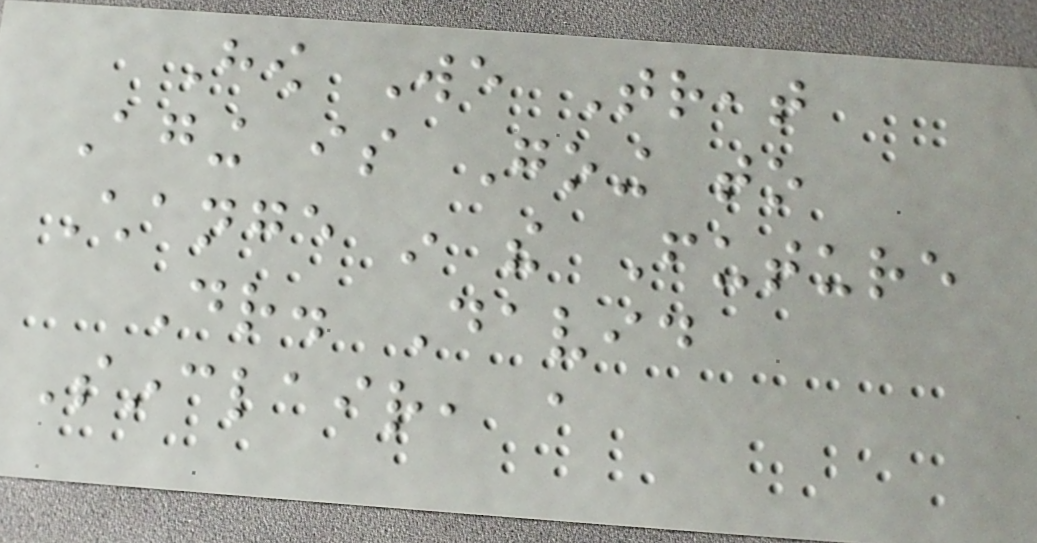How We Treat
Aging is Going to
Change in the Future
Dr. David
Sinclair, a
